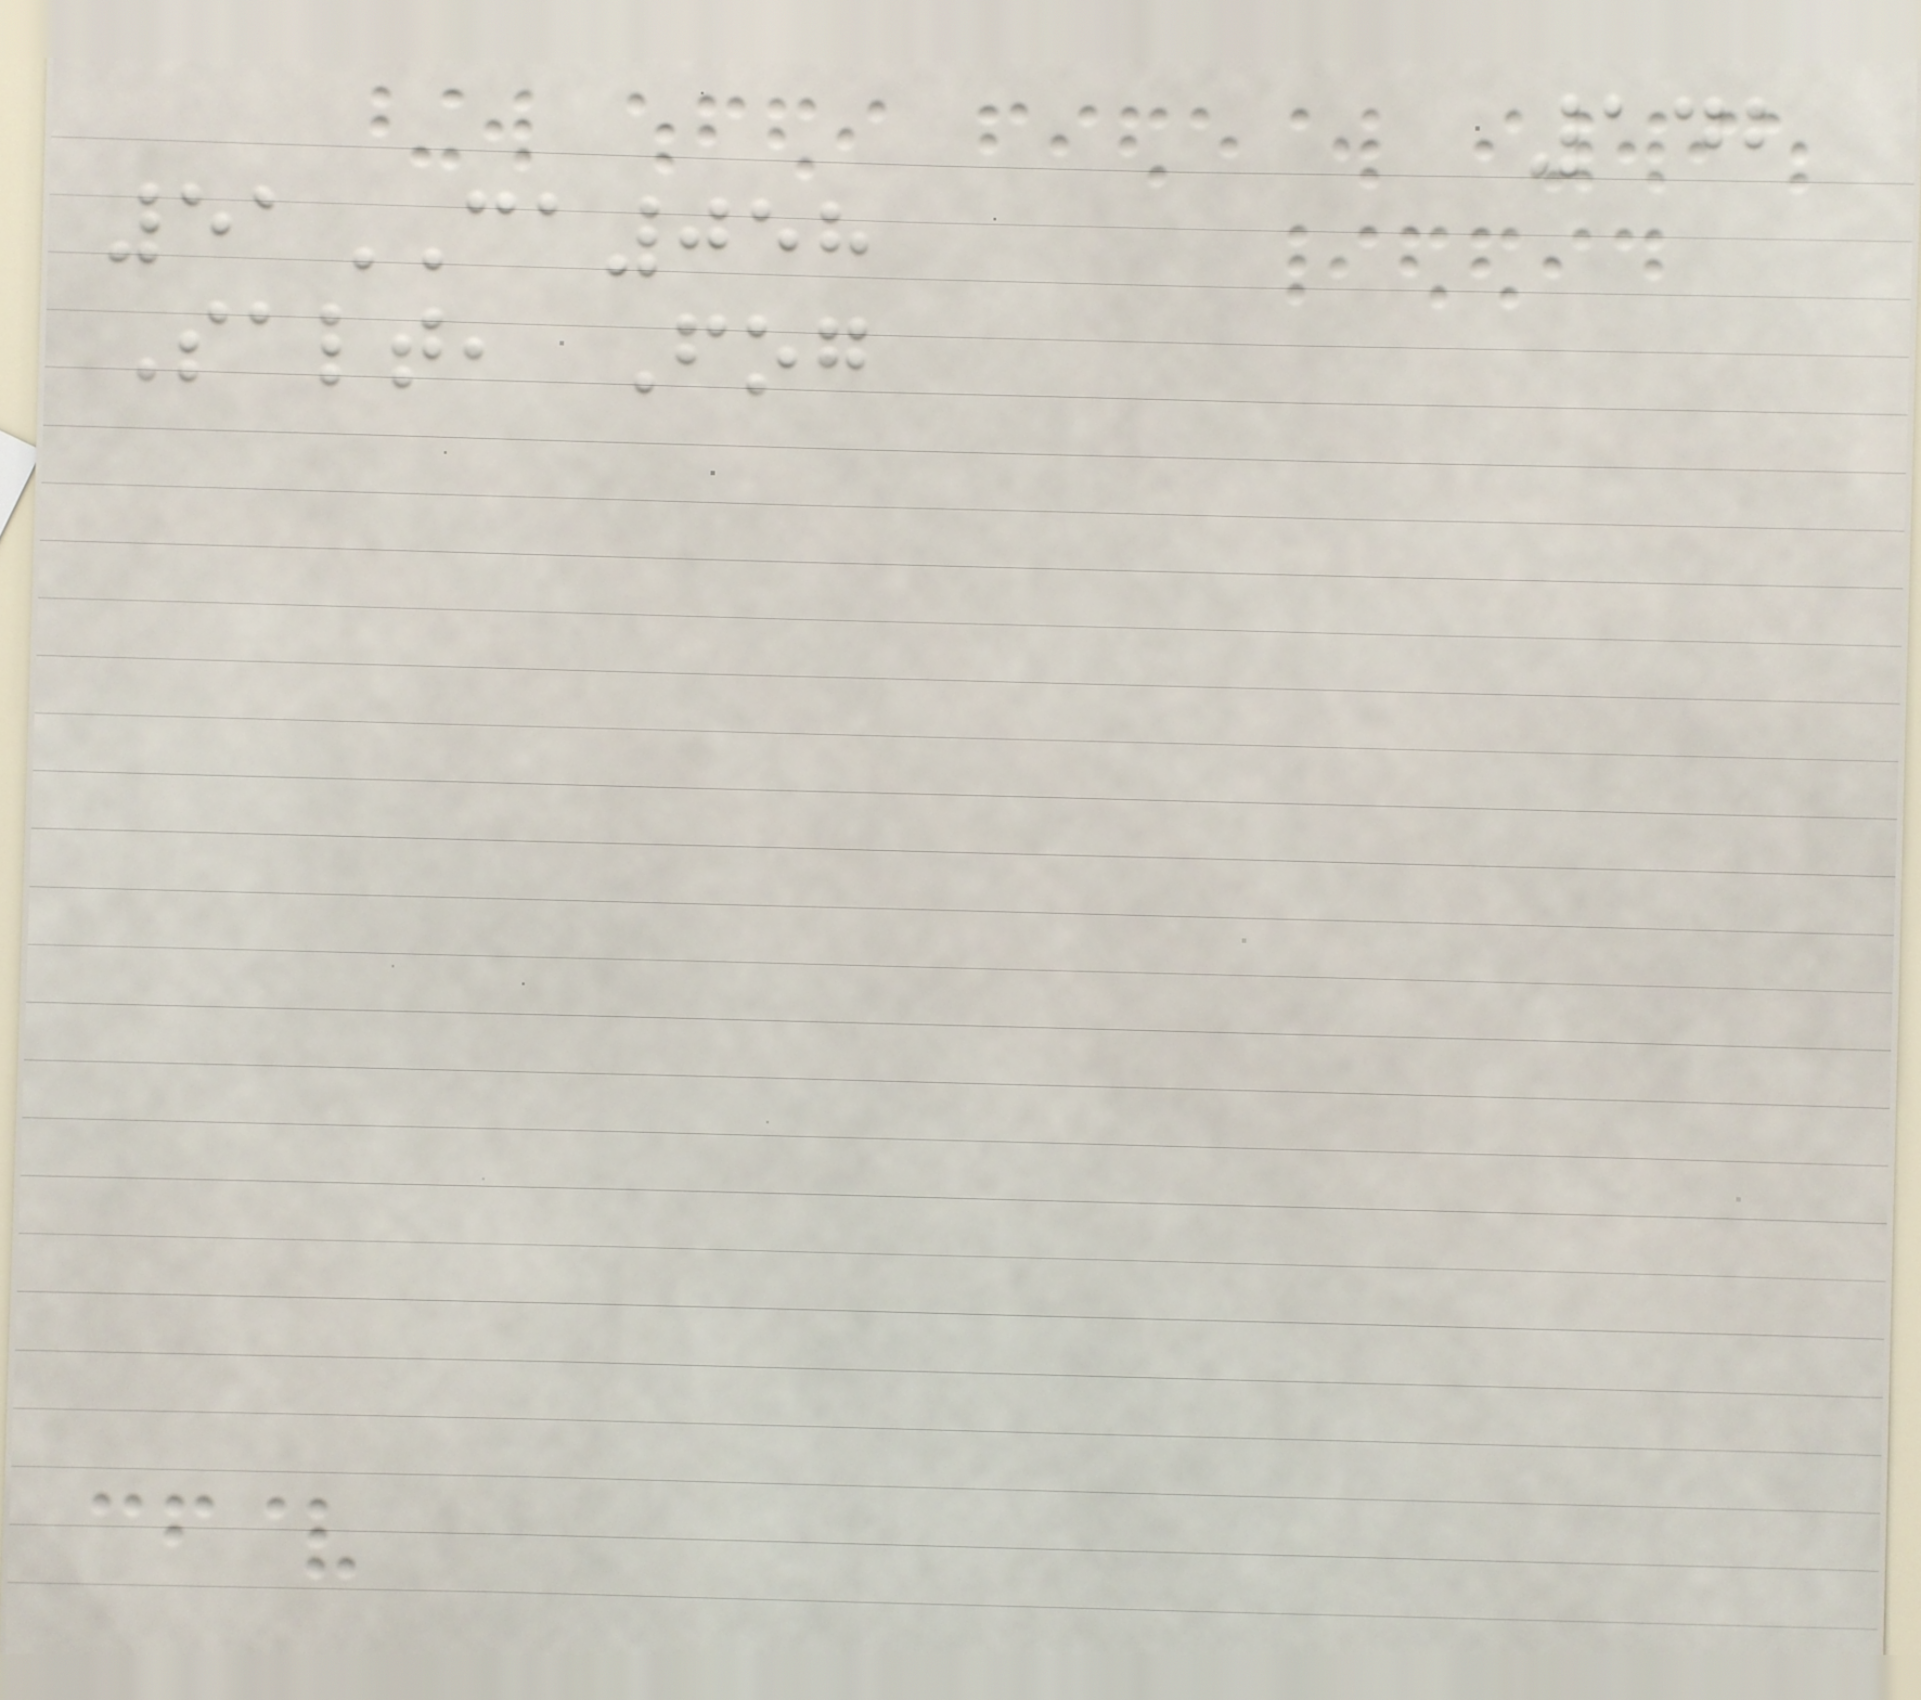142
51CA058
Salt, Fog
